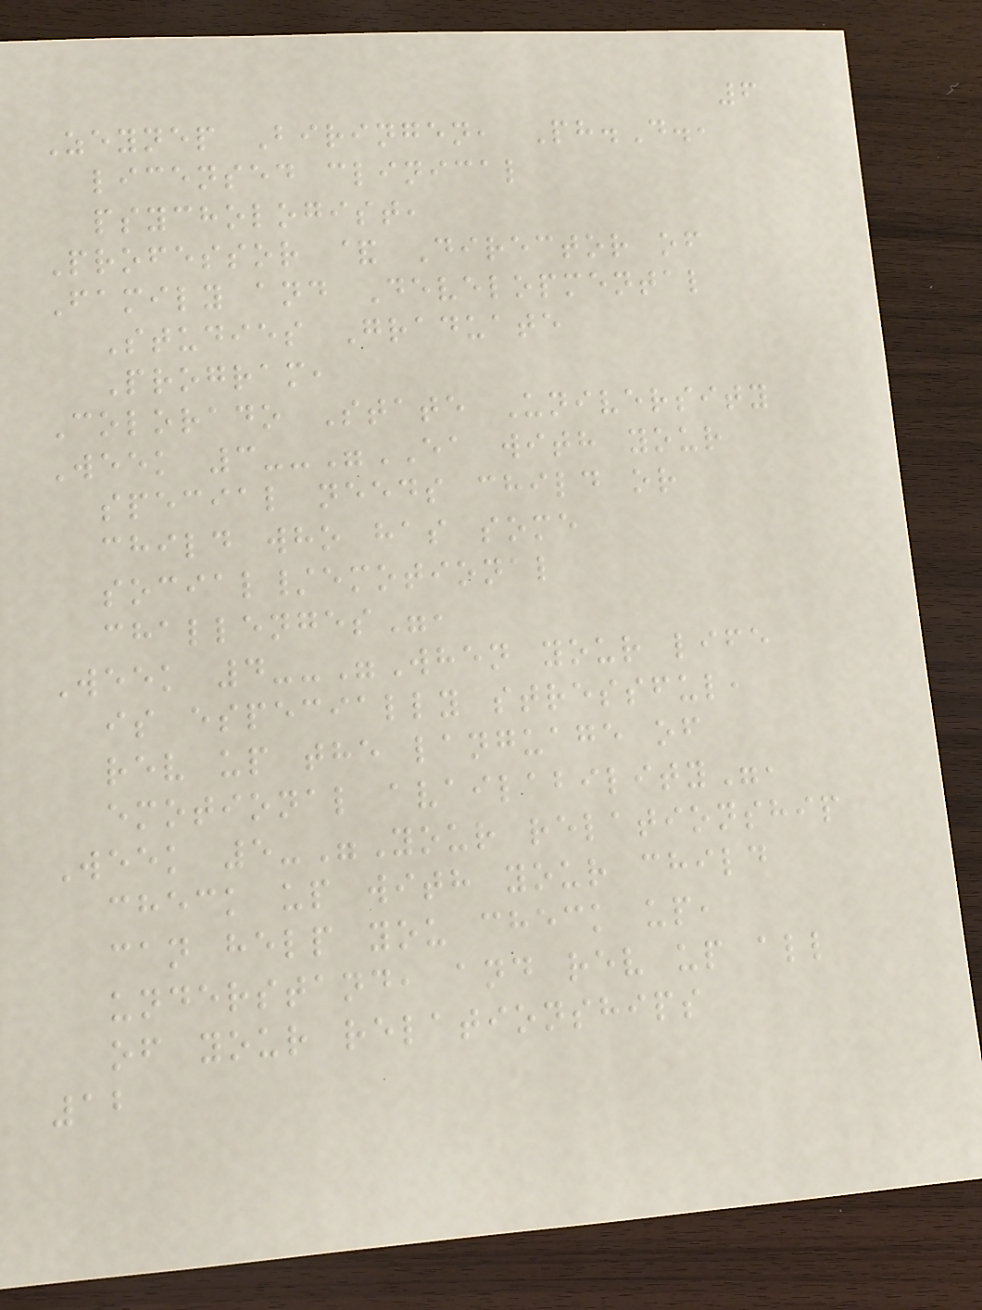6
Zeynep Biringen, Ph.D.,
licensed clinical
psychologist,
Professor & Director of
Family and Developmental
Studies Graduate
Program,
Colorado State University
Week 3--"EA with your
special needs child or
child who has some
social/emotional
challenges",
Week 4--"When your life
is especially stressful,
rev up the language of
emotional availability",
Week 5-"Your relationship
check up with your child
can help you check up,
understand, and rev up all
of your relationships
12
